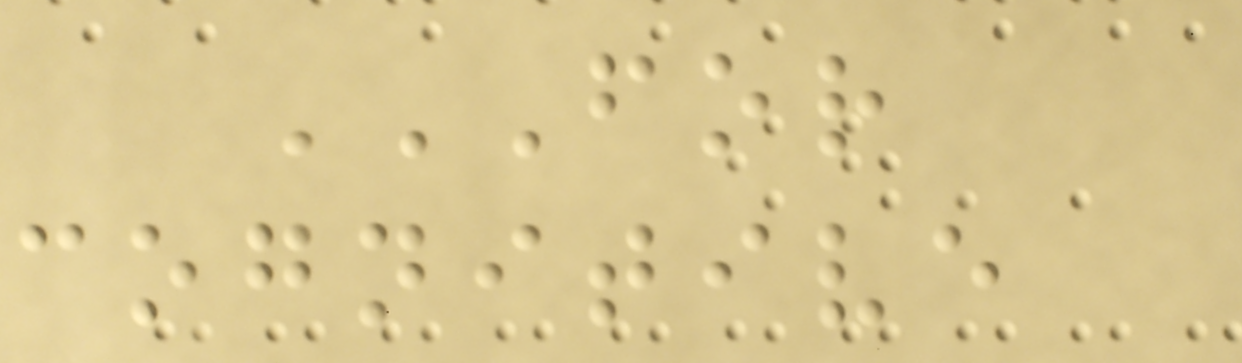FOR
COGNITIVE
